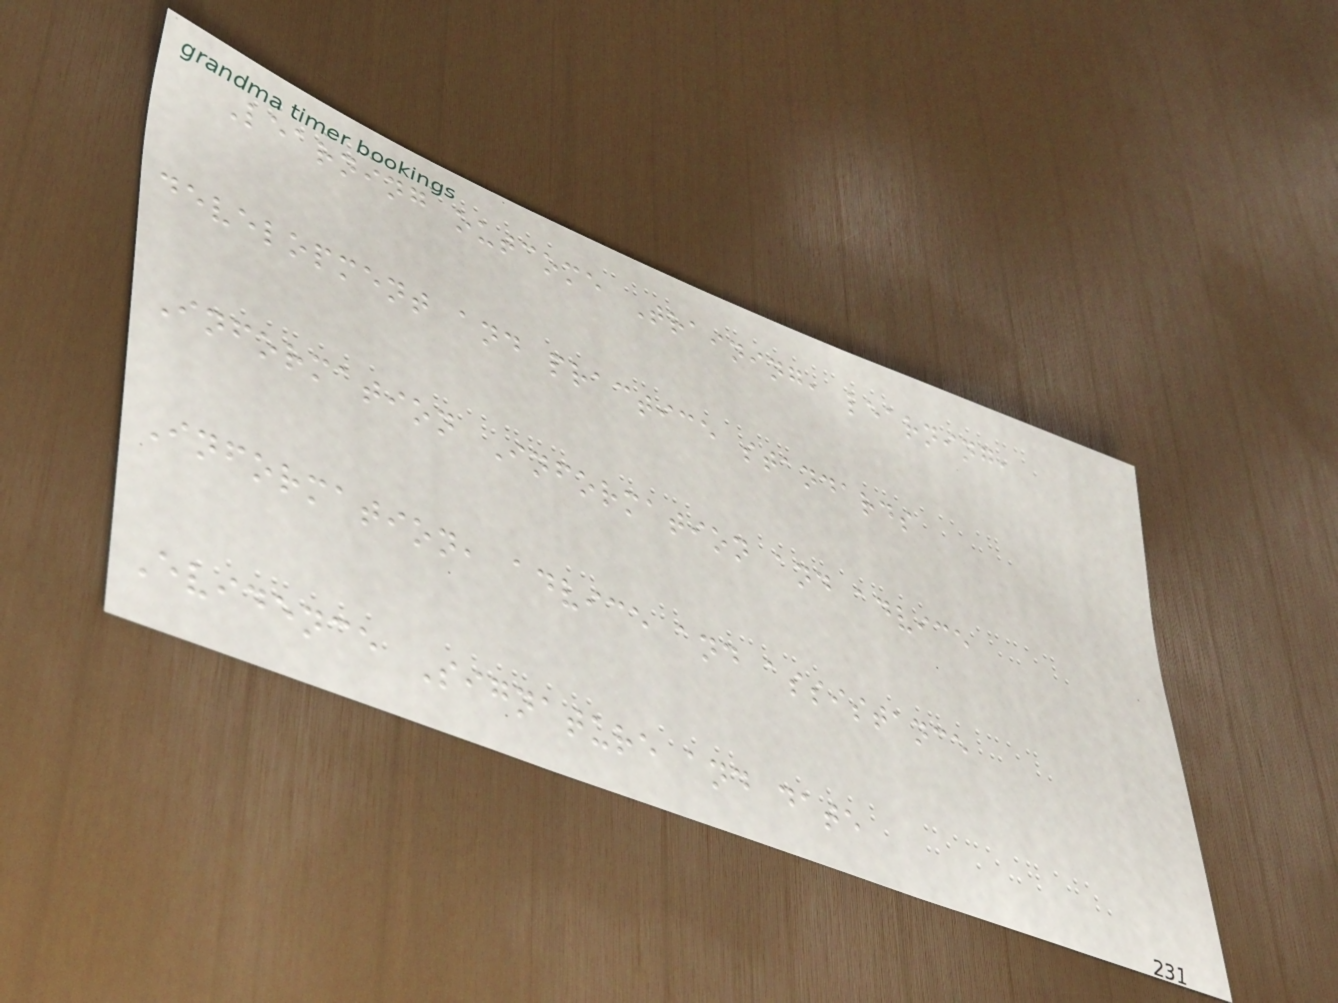Learning outcome Training, learning,
development and practice standards
Information Information and advice
Information, advice and assistance
Evidence Signature and date
